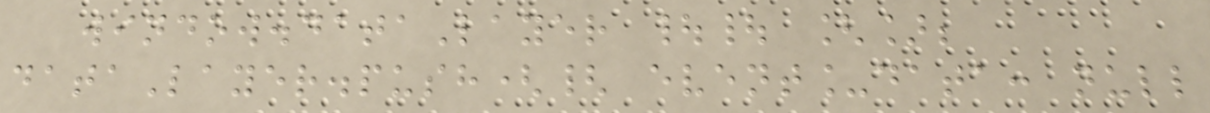window.dataLayer || [];
dataLayer.push({ event_data: null
